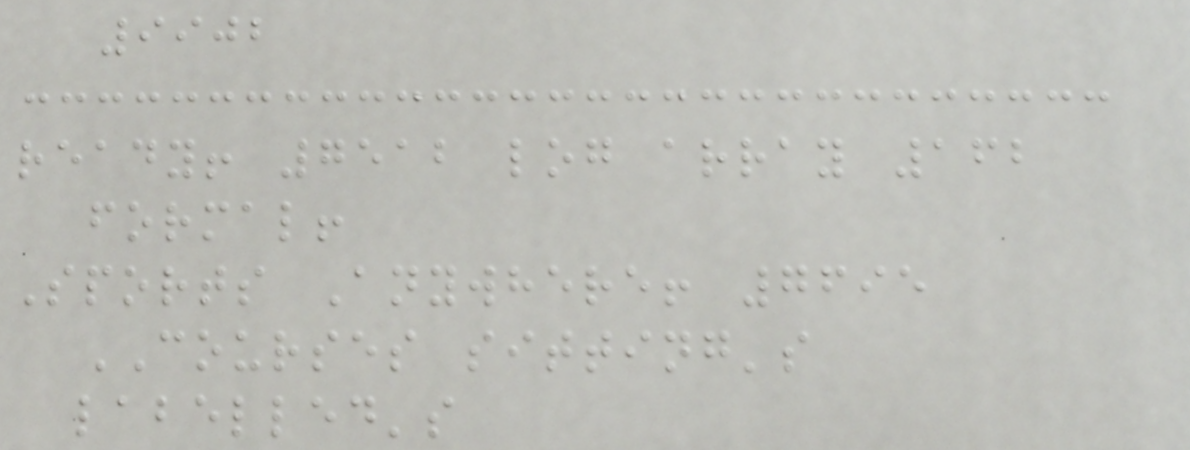9902
ready! 7512 log array 162
formal!
Sports Anywhere! 7695
COURSES sitting's
labelled's
